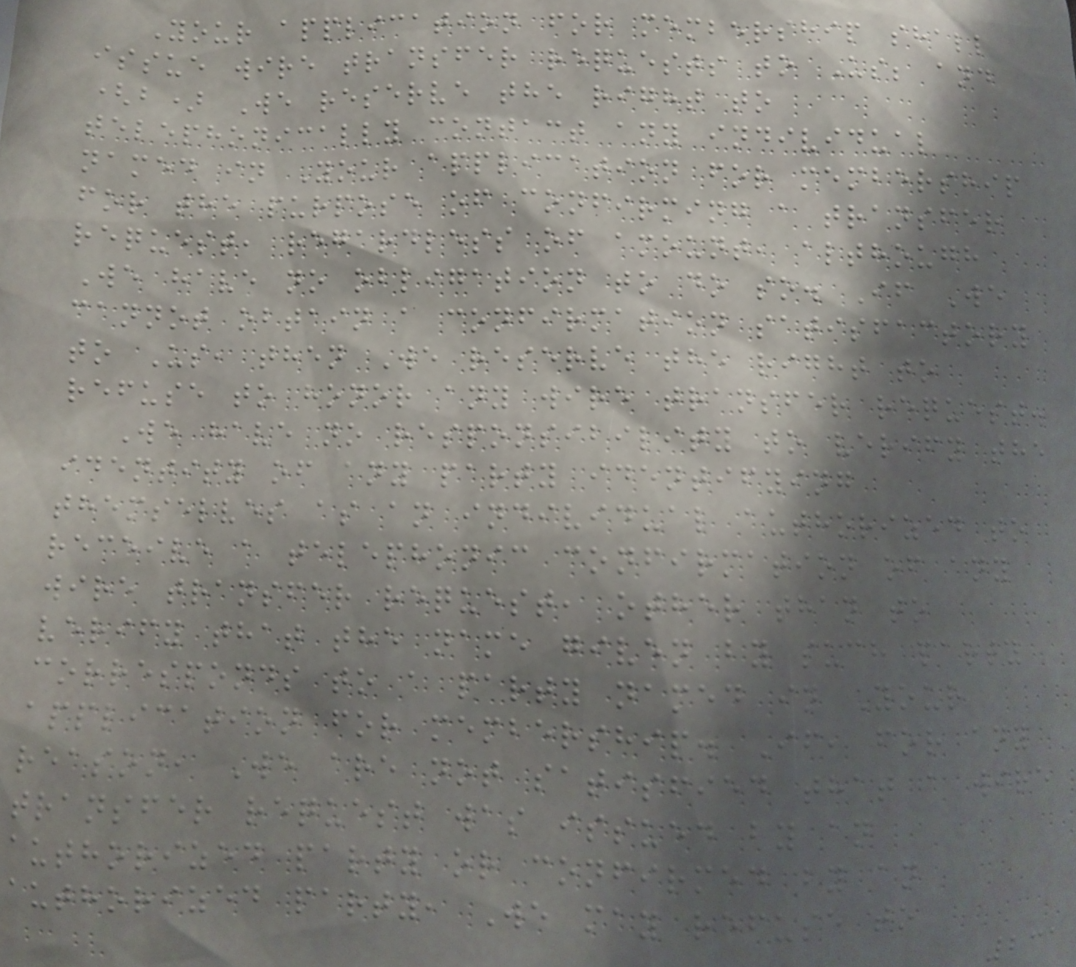Your application for membership shall
issue wire transfer requests to Us; and
(b) We reserve the right to
telephonically contact any individual
named in Your application for membership
for the purpose of confirming a transfer
request, regardless of amount, although
We have no obligation to do so. If We
cannot obtain a confirmation satisfactory
to Us, then We reserve the right to
refuse to honor any wire transfer request.
We have no responsibility to verify the
identity of any party identifying
themselves as an individual authorized to
receive a telephonic confirmation of any
wire transfer request, other than to
verify that the name given by such party
corresponds to a party named in Your
application for membership. If, for any
reason, We are not satisfied that a wire
transfer request was issued by an
authorized party or confirmed by an
authorized party, We may refuse to
231
